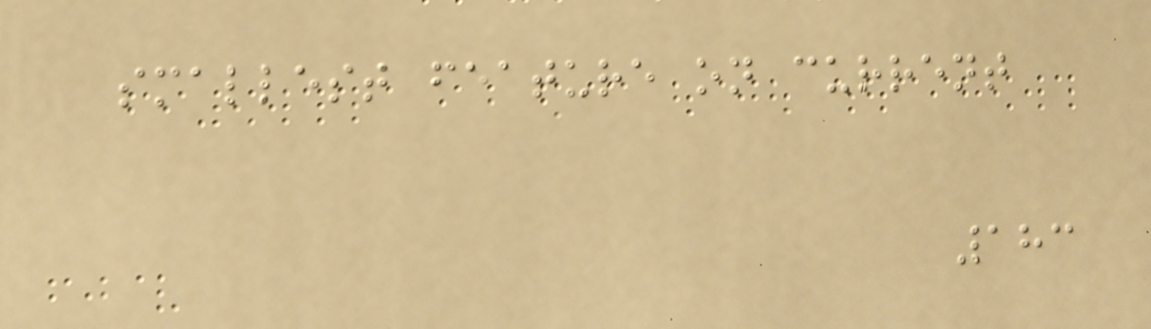smallest feature on current
183
